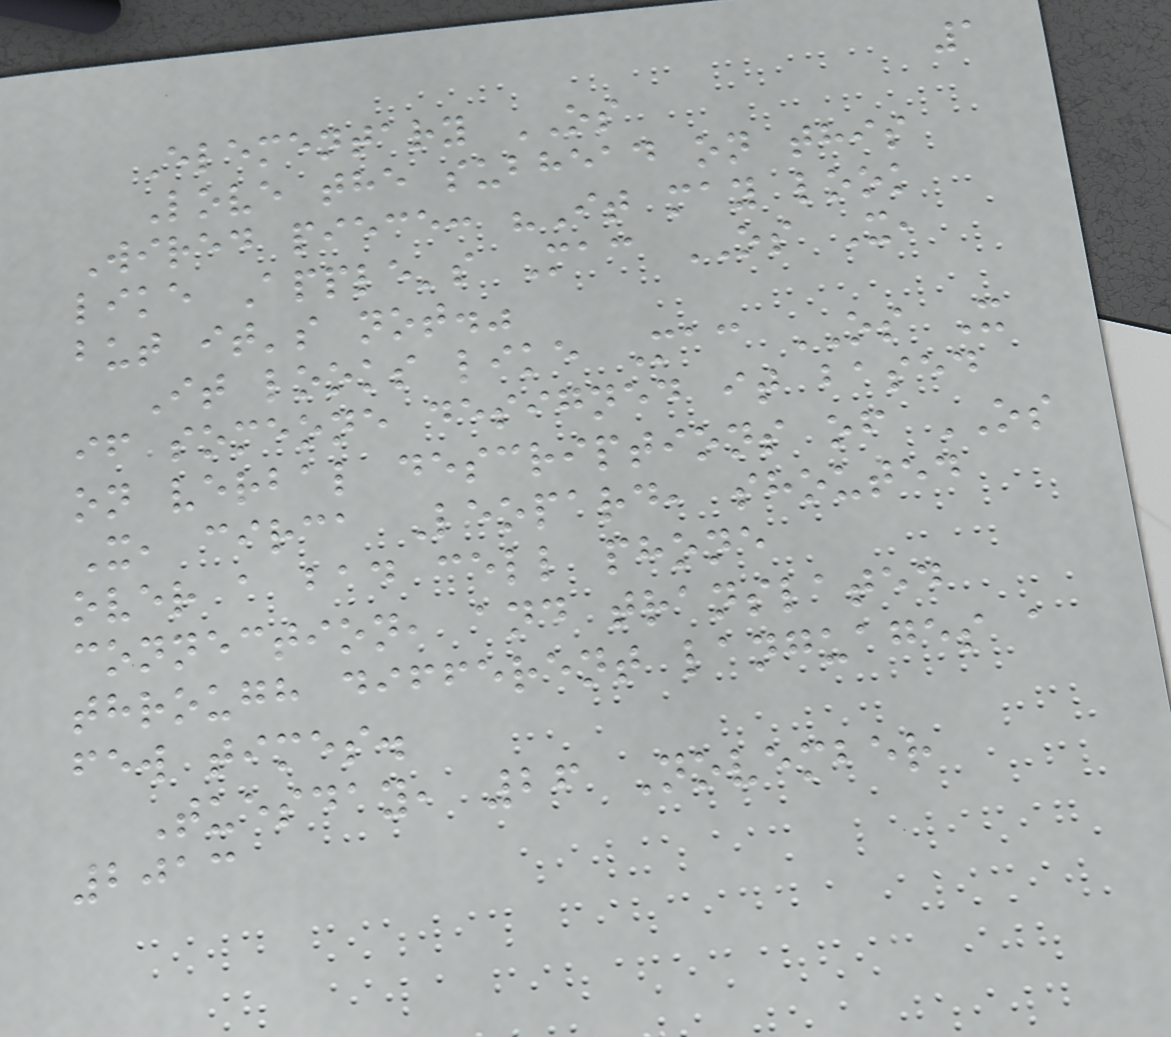1
Elementary OS
Love the subhead on this
Wired piece: "It may look
like Apple's Mac OS X,
but it's not."
It looks like Mac OS X
if someone designed it based
on verbal descriptions of OS
X, circa Leopard, shouted
over a bad cell phone
connection, and translated
through different languages a
few times.
Tuesday, 26 November
2013
